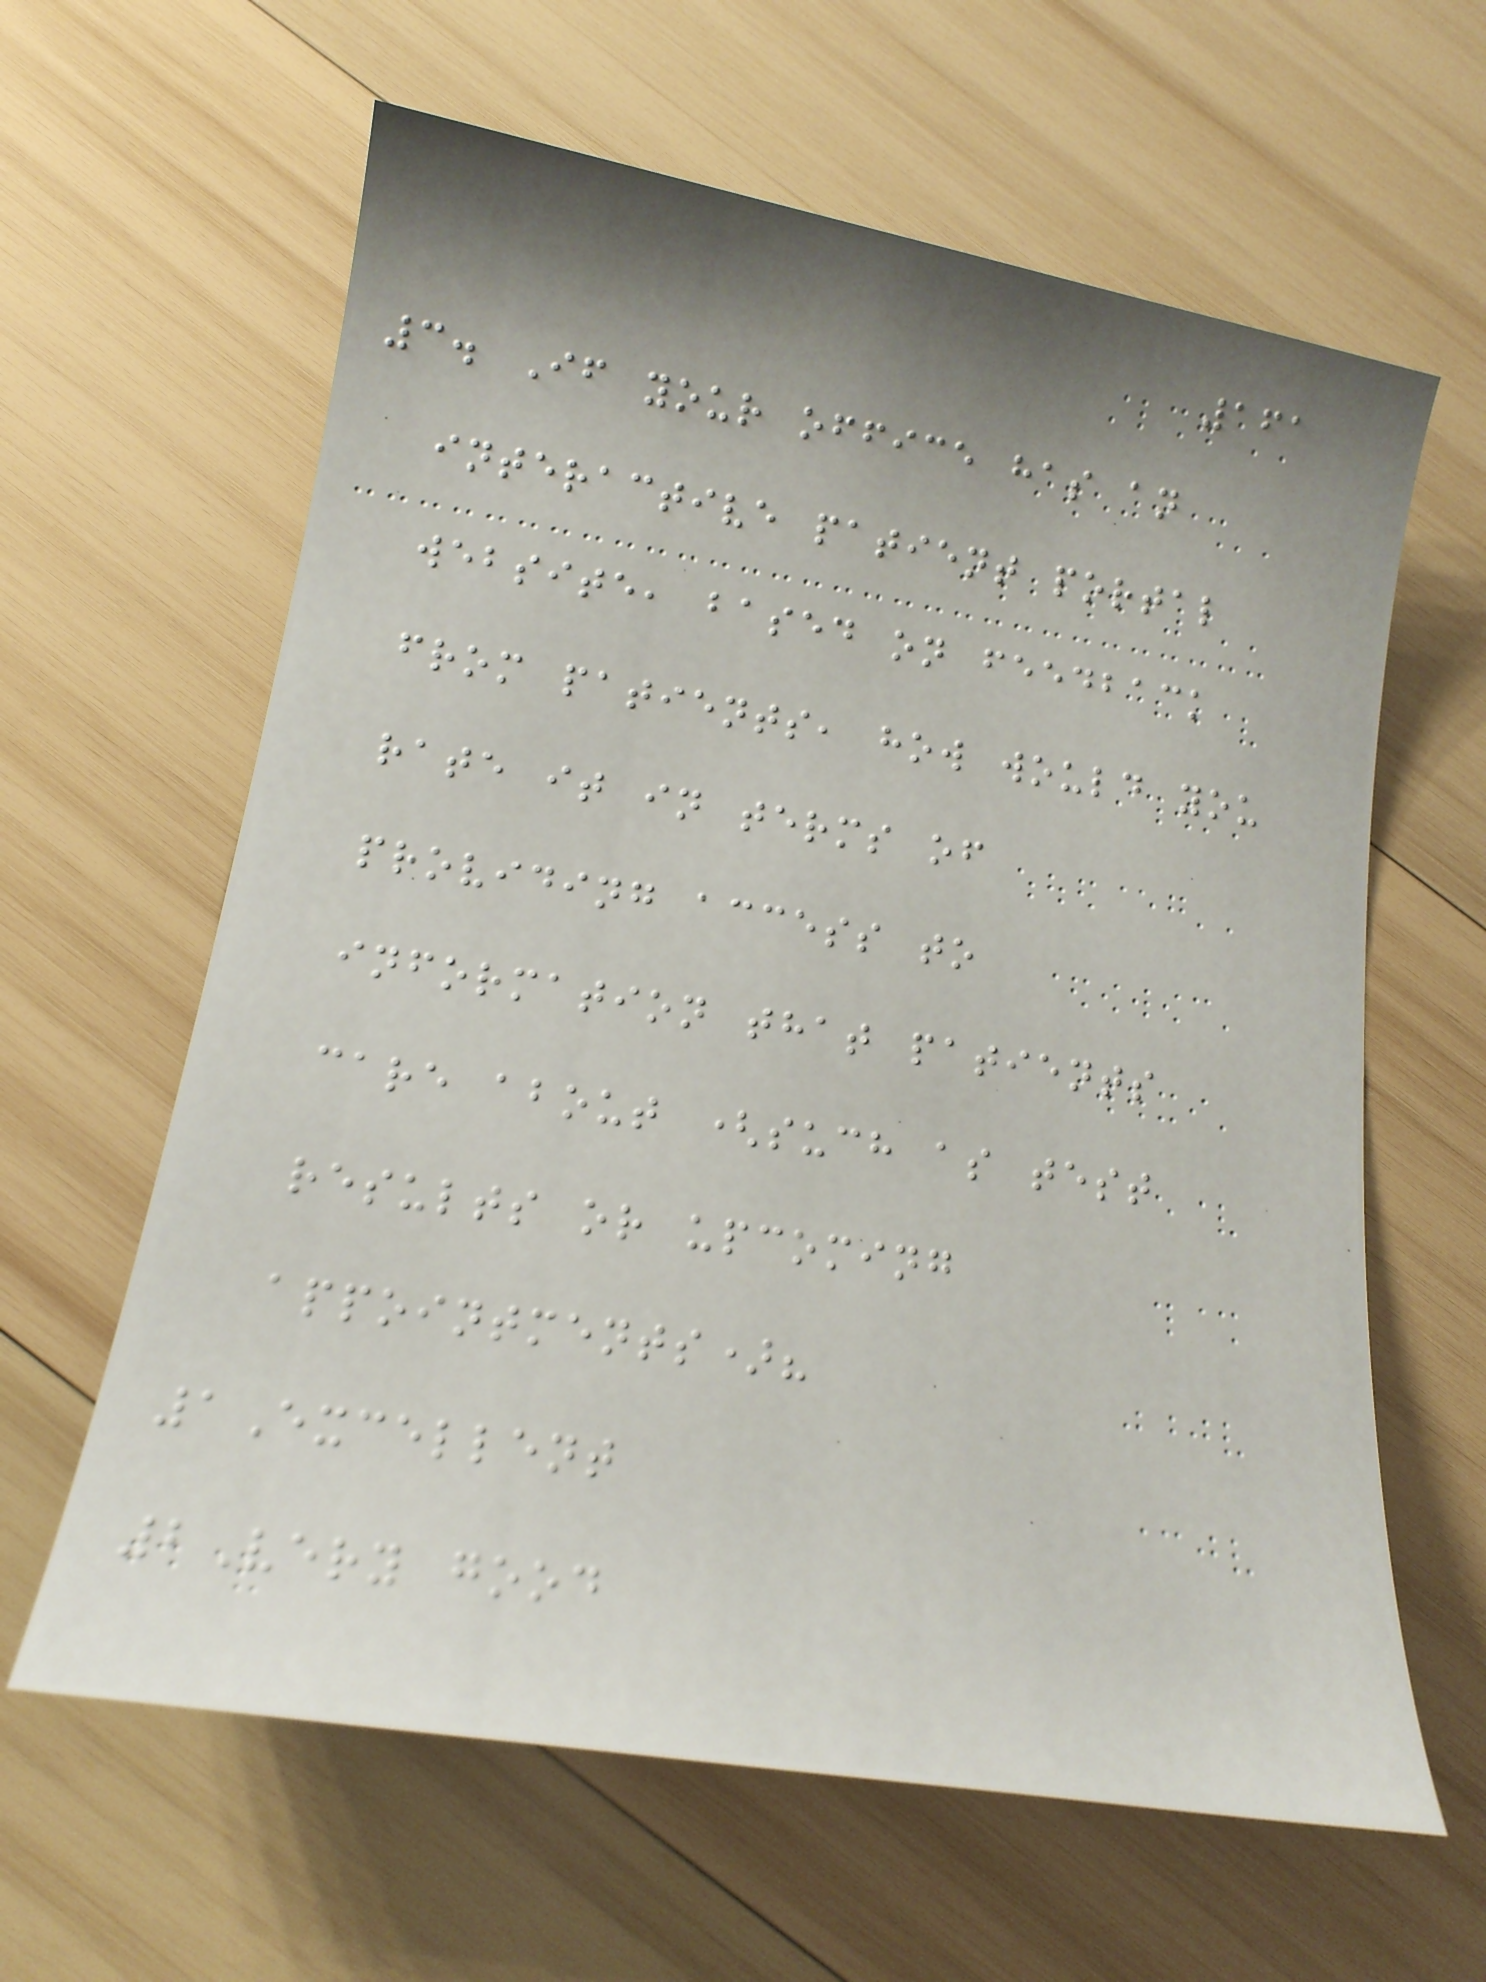161
3. If your office has an
interactive patient portal
website, based on feedback
from patients, how would you
rate it in terms of
providing access to
information that patients
care about (such as test
results or upcoming
appointments)?
1Excellent
2Very good
